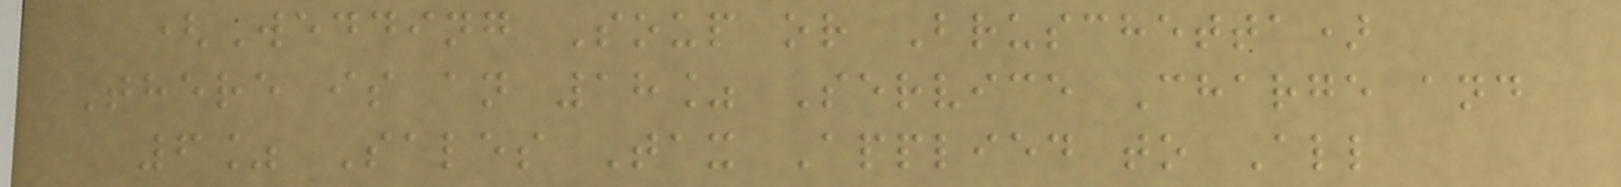(Wedding Soup or Bruschetta)
There is an 18% Service Charge and
6% Sales Tax Applied to All
